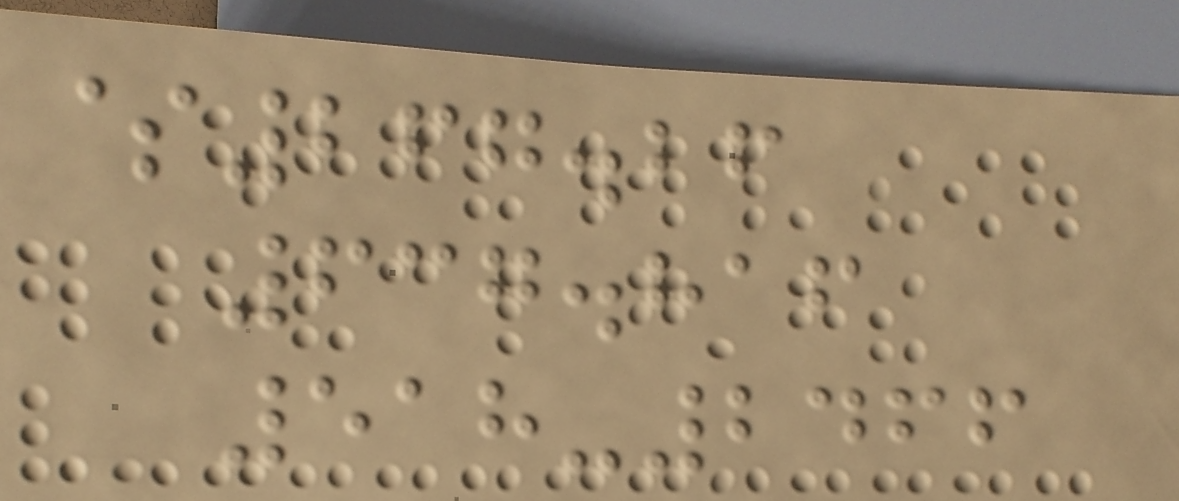$267.26
637.816
518-2466
